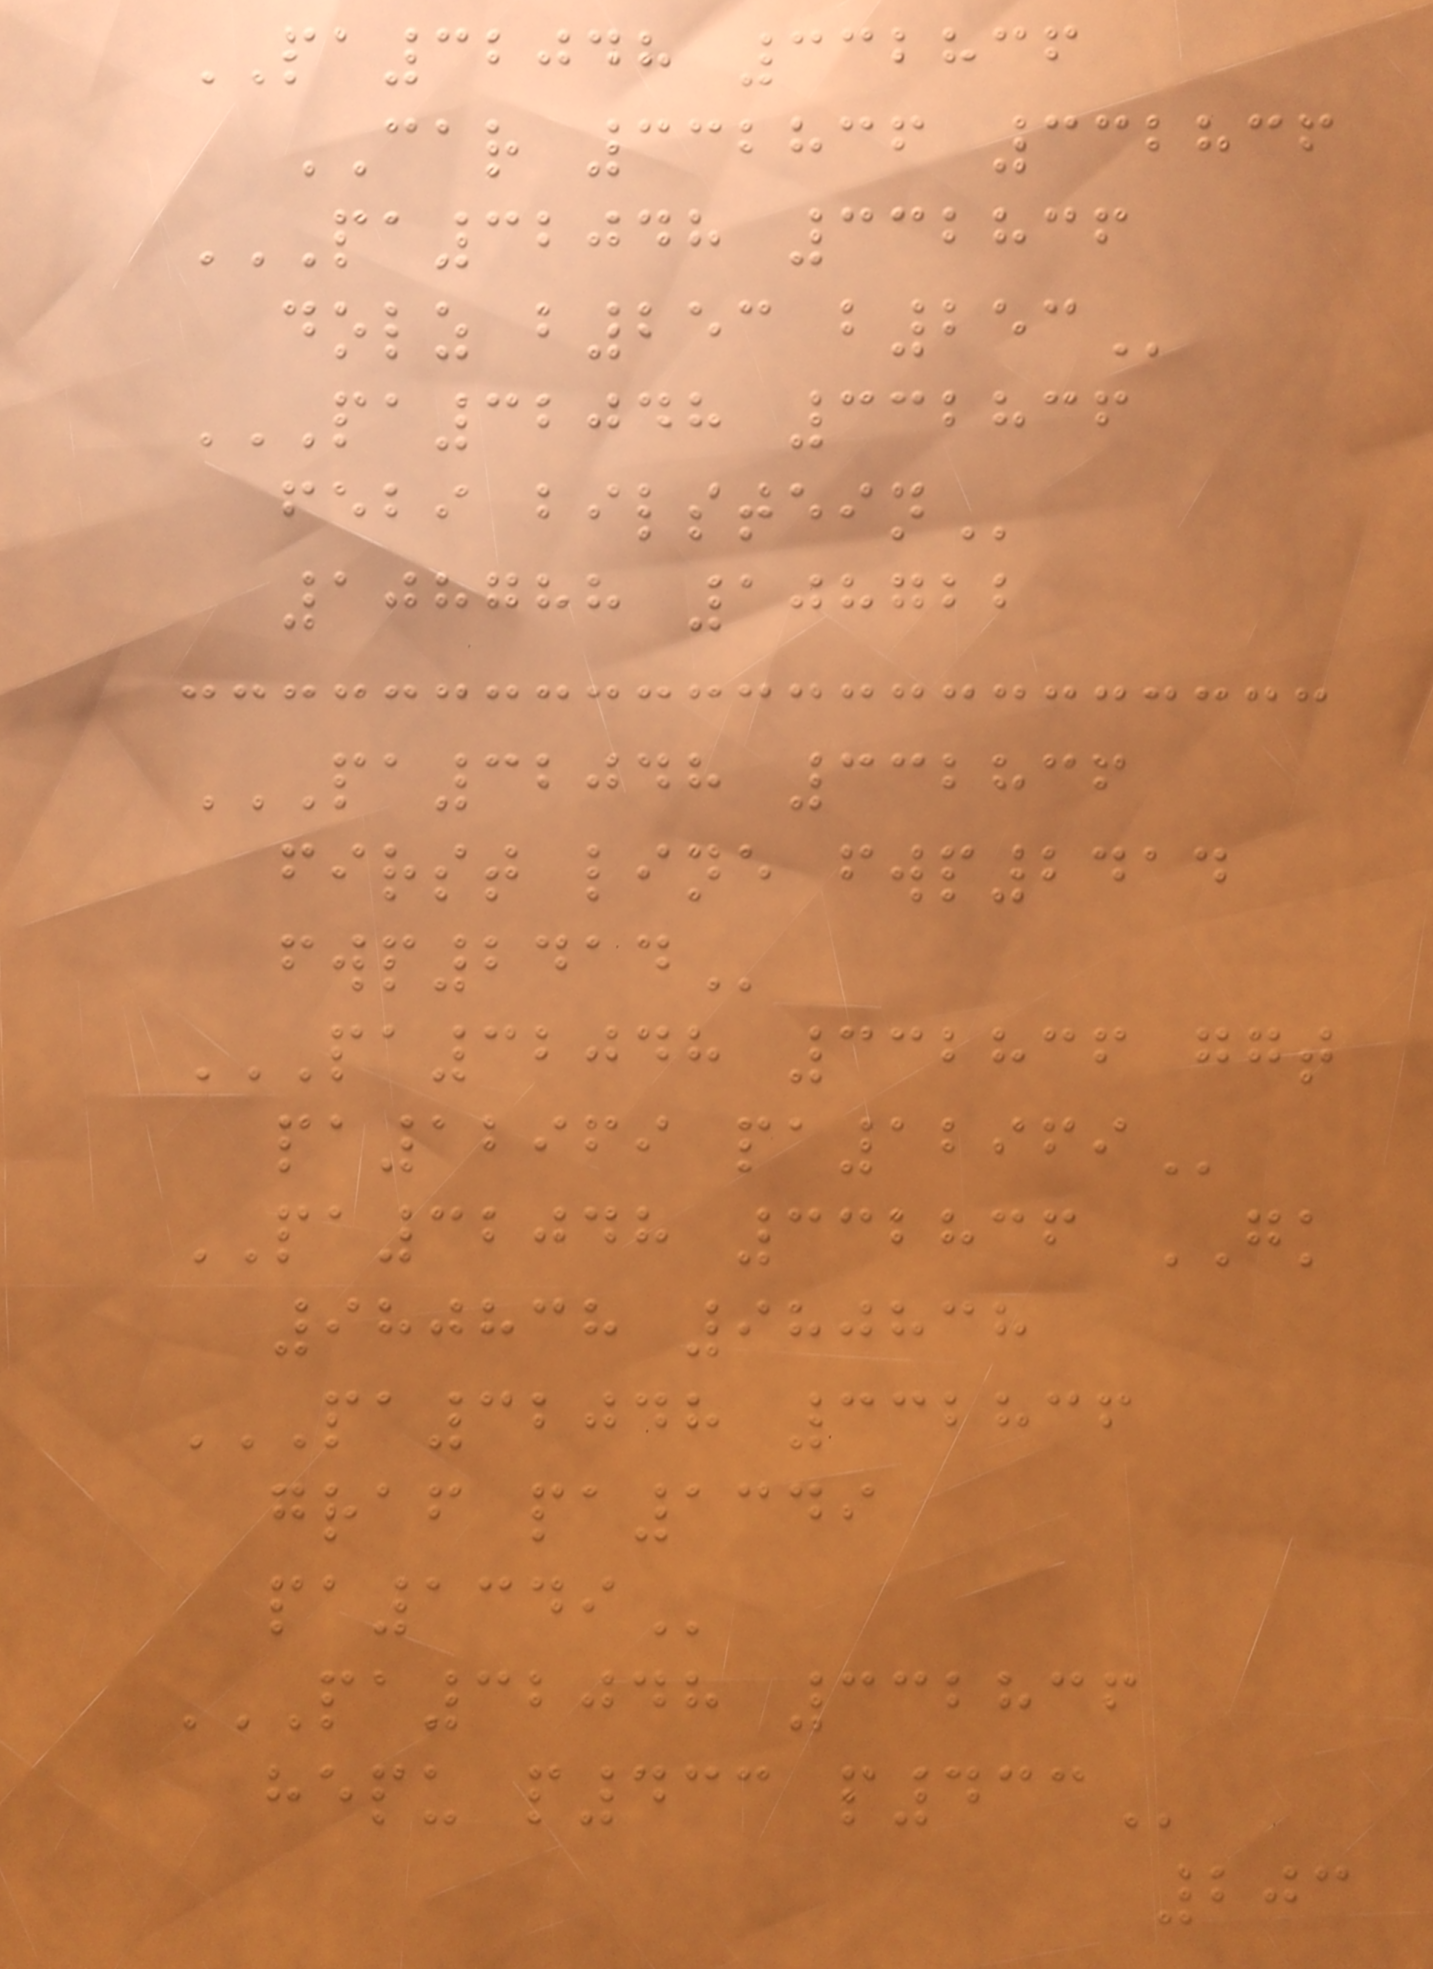PA32048 332836
CAR 332836 332836
PA32048 332836
DOLZ B253 B253
PA32048 332836
FEBI BILSTEIN
108788 108722
PA32048 332836
FIRST LINE FWP2414
FWP2414
PA32048 332836 GGT
PA12969 PA12969
PA32048 332836 GK
980838 980838
PA32048 332836
GRAF PA1349
PA1349
PA32048 332836
HEPU P433 P433
203
